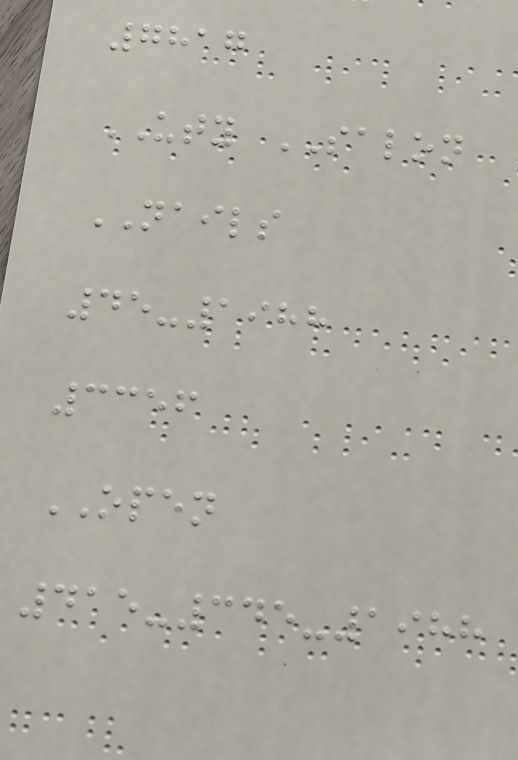7817
UTY SALON
NAILS
45-1988
3356
OPEN
415-345-1988
